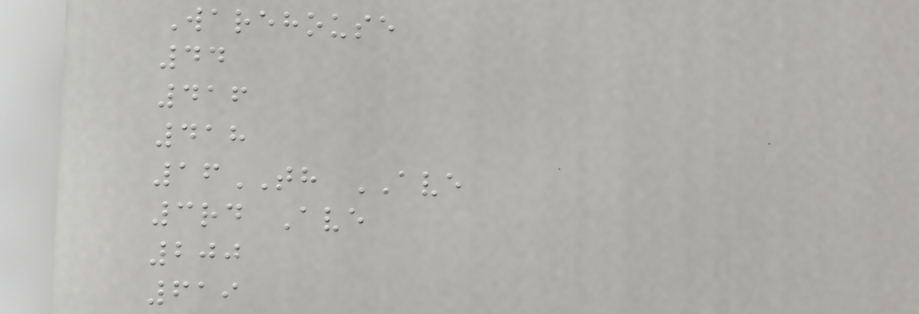Warehouse
44
416
418
16TH AVE
3rd Ave
200
619
